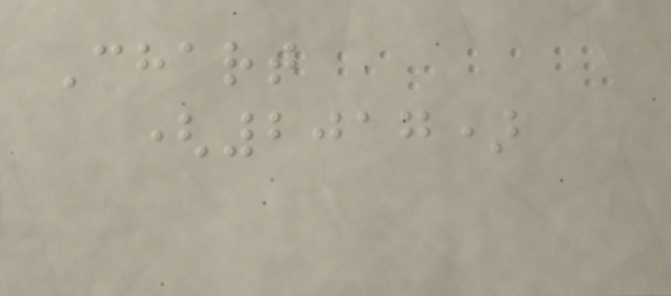Chart
(2017)
